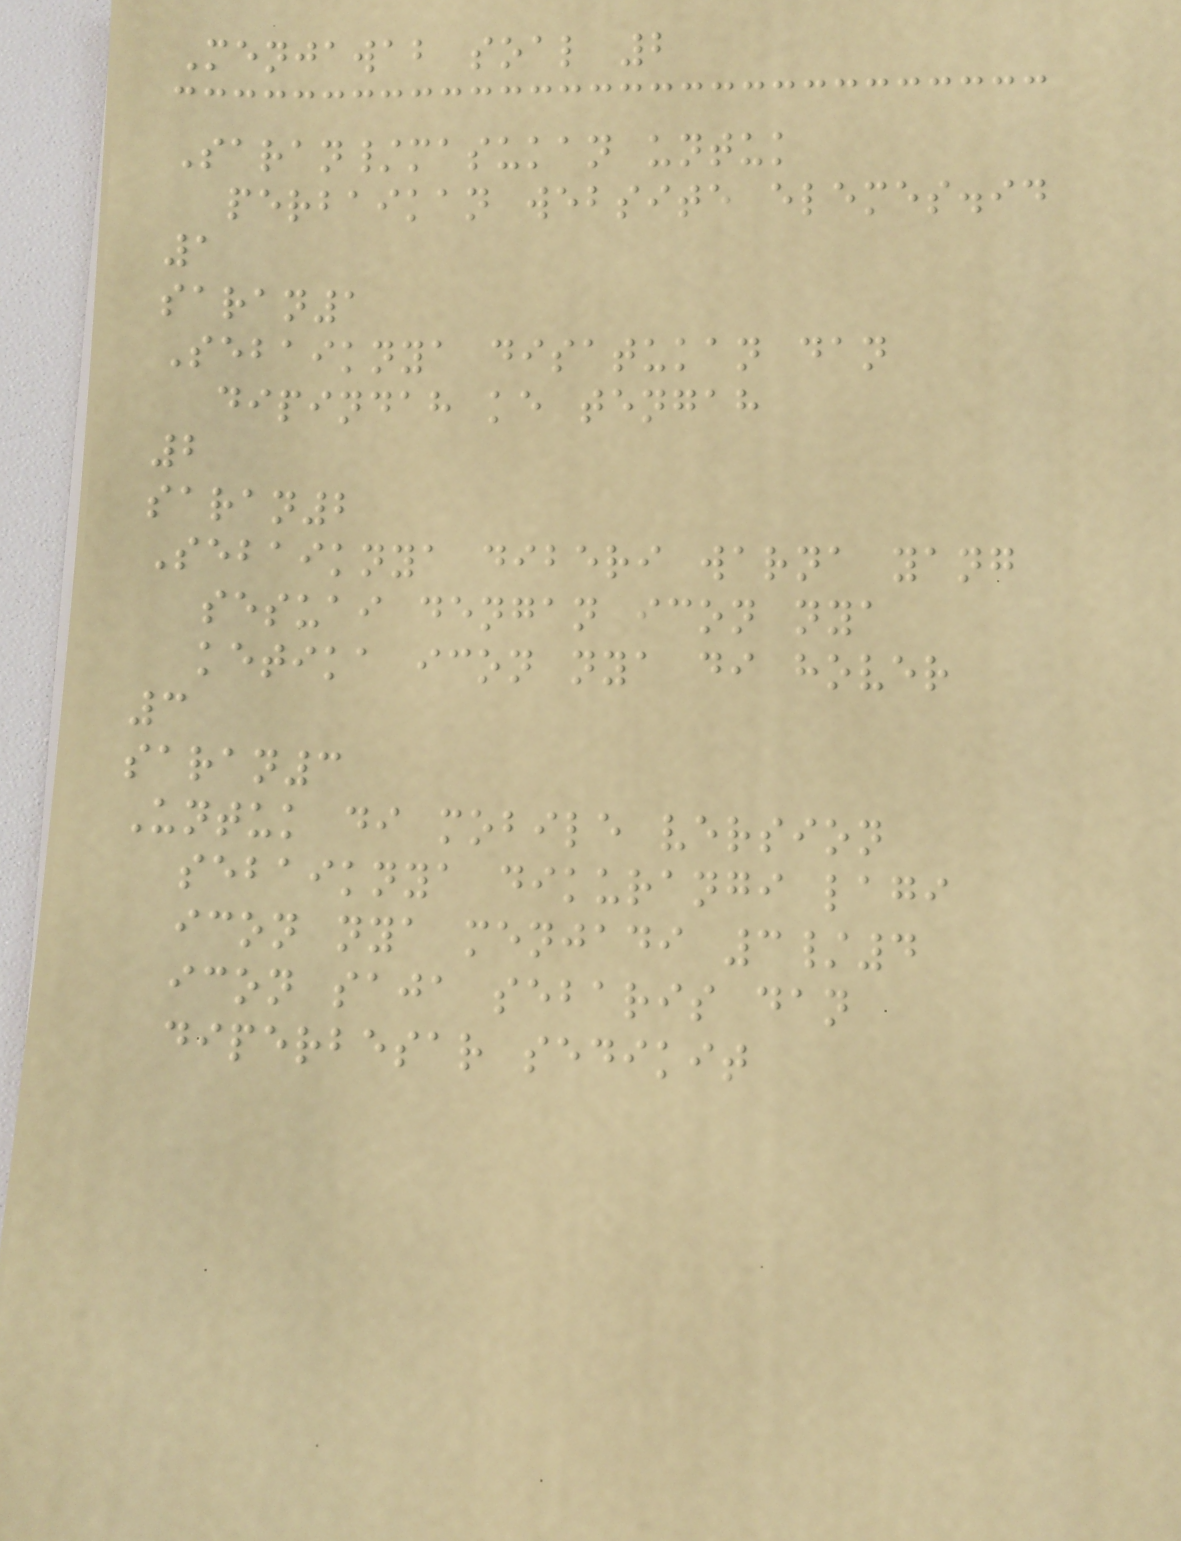Menjawab soal 2
Saran/masukan untuk
perbaikan website elemes.id
1
saran1
Sebaiknya disatukan dan
dipindah ke tengah
2
saran2
Sebaiknya diberi warna yang
sesuai dengan icon nya
ketika icon nya di hover
3
saran3
Untuk di mobile version
sebaiknya dikurangi lagi
icon nya menjadi 3/4
icon saja sebaris dan
diperbesar sedikit
